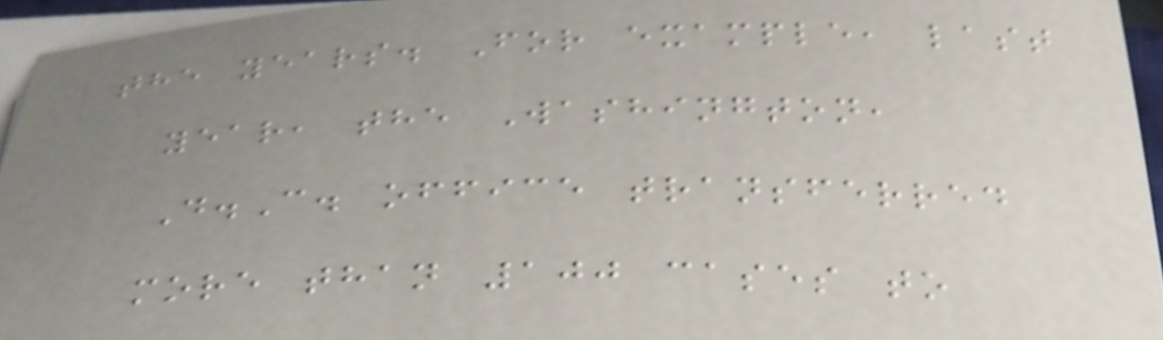the years. For example, last
year, the Washington,
D.C. office transferred
more than 100 cases to
